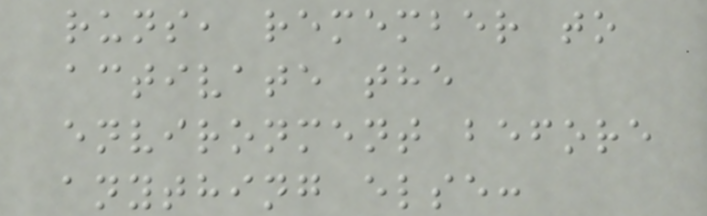runs, remember to
activate the
environment before
anything else:
